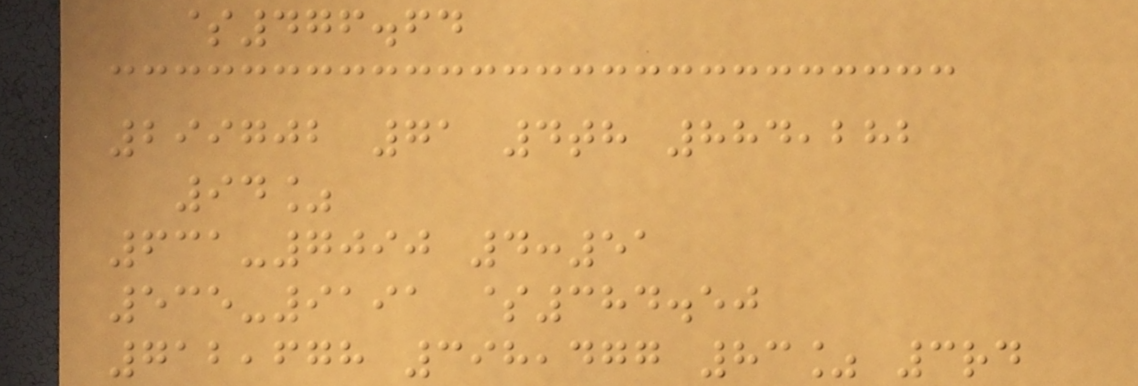$476.64
299702 71 4th 884,282
94%
631-7090 4:51
535-9191 $384.50
712,678 398,477 83% 3rd
